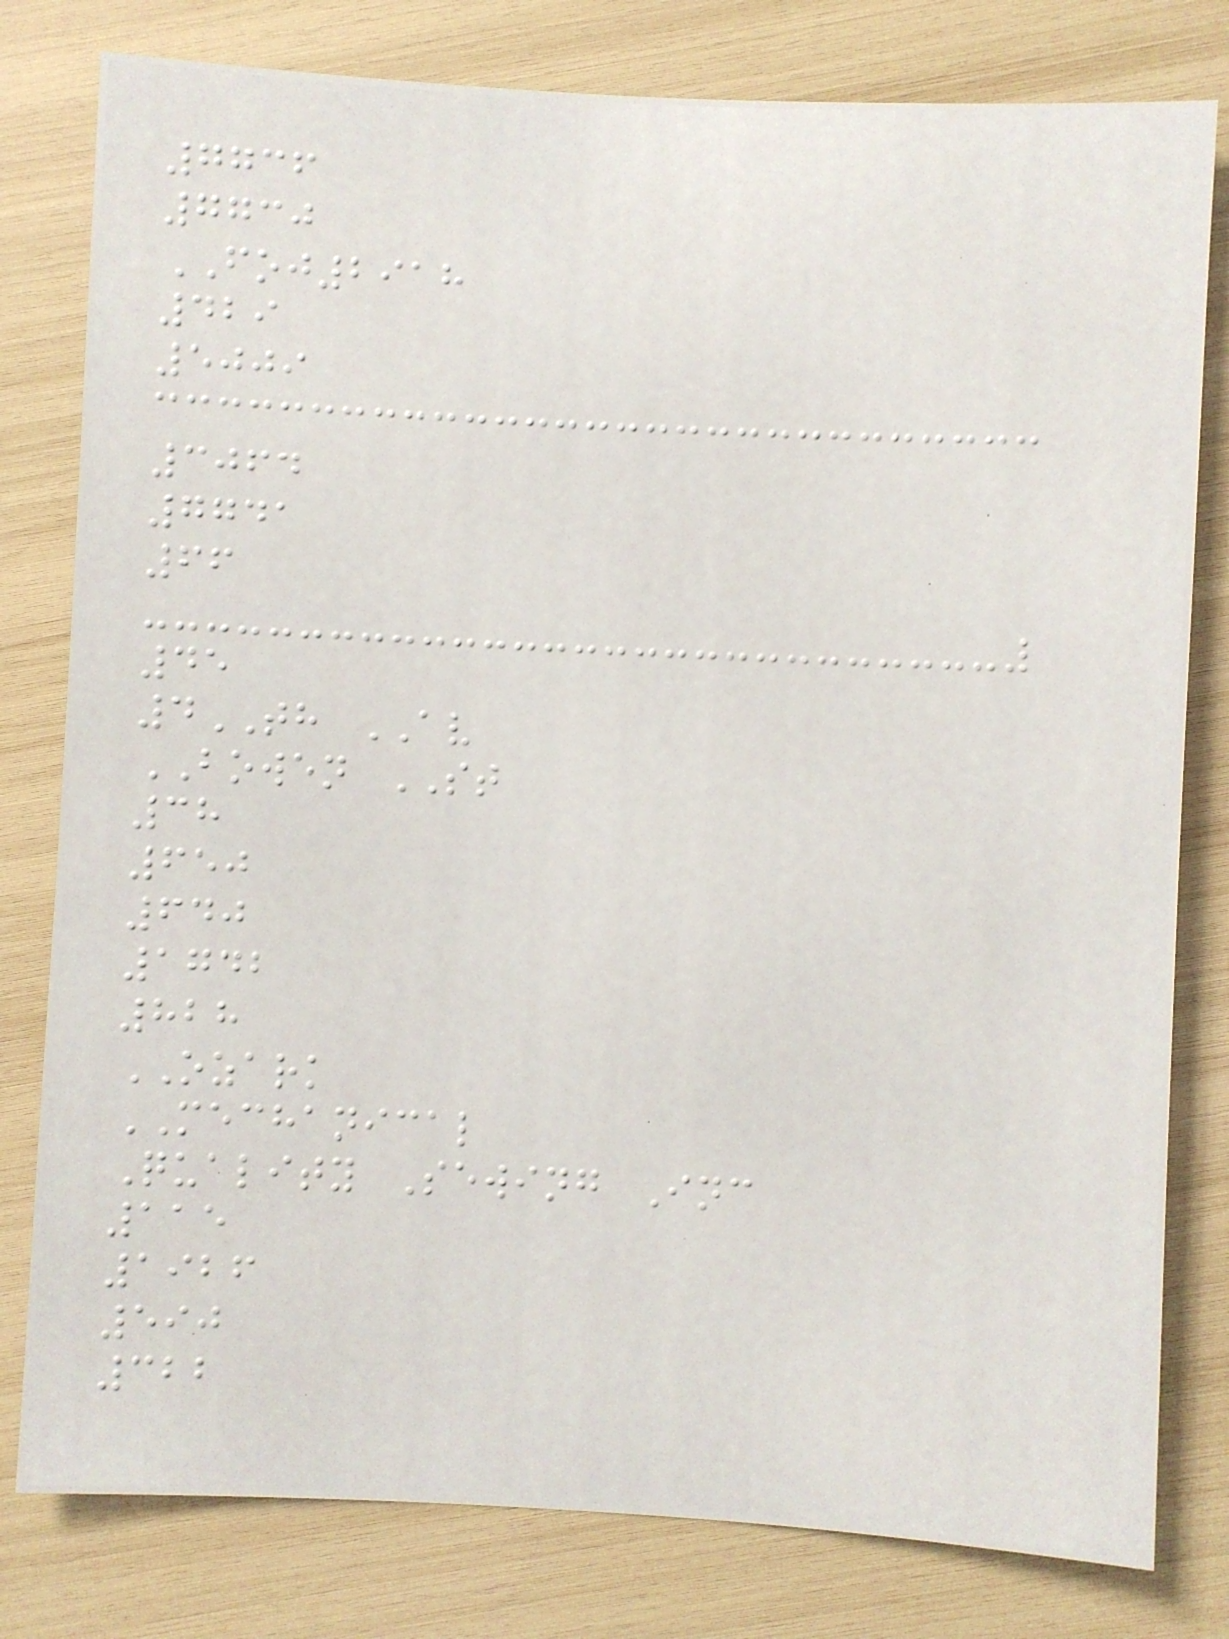7736
7730
FOJ2918
429
5009
3064
7741
66
45
4TH AV
BOWEN ST
38
650
640
1742
828
OZARK
MECHANICAL
Quality Sewing Inc
115
1926
590
322
